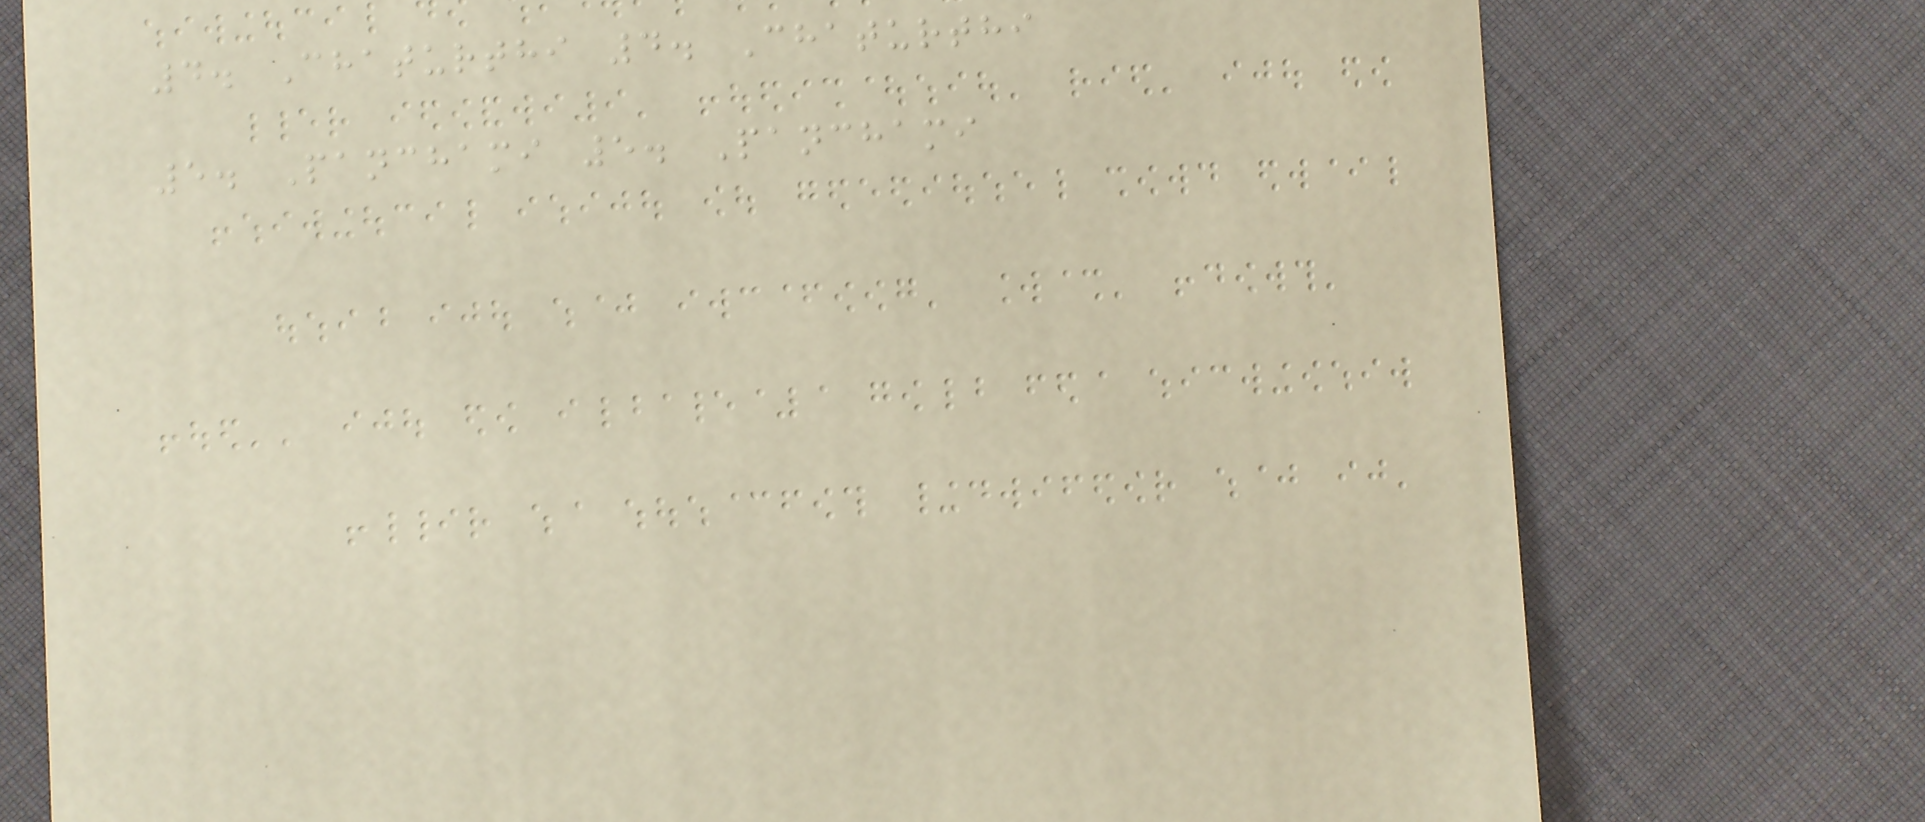4. Chaturthi 4. Chaturthi
5. Panchami 5. Panchami
